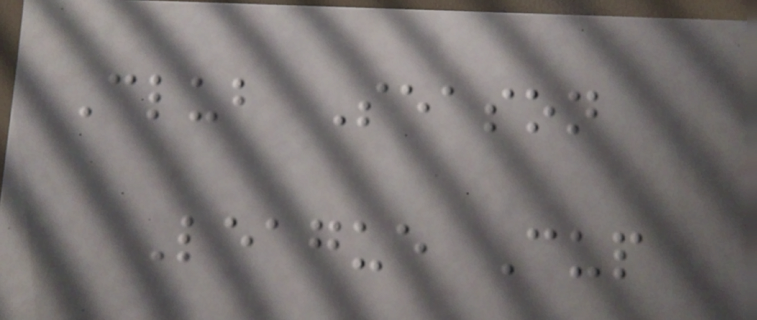Club Season
League Cup
